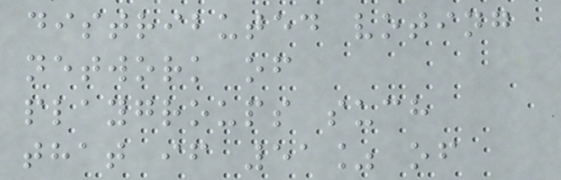distributed voting
network of
playgroups such
that if 51% of
